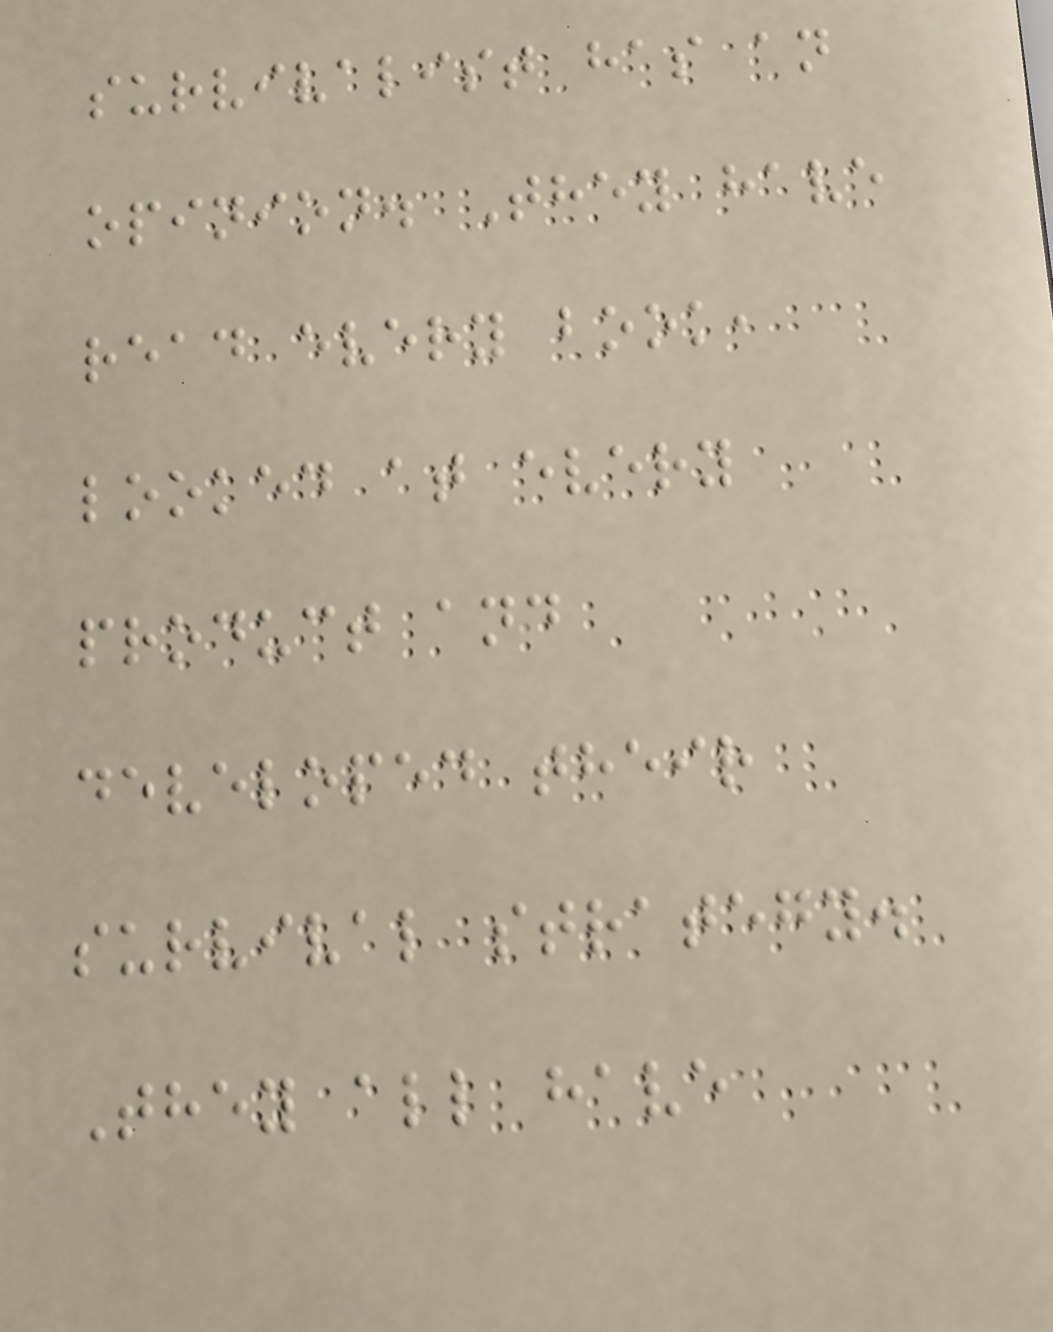survivalist has an
opinion. They have
read every book,
looked at every
product and
developed their
survival strategy.
They all have
